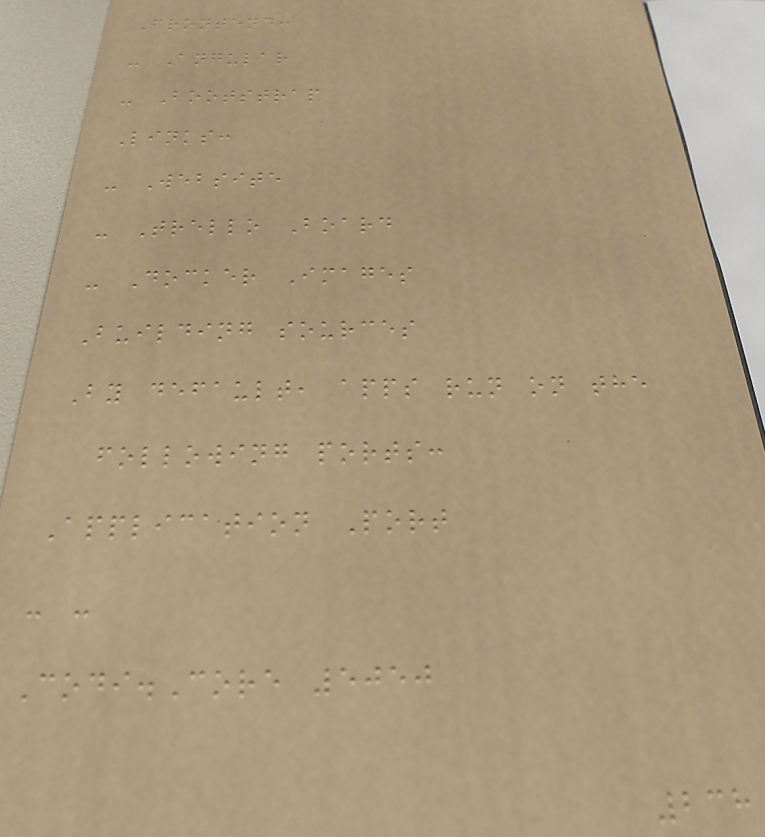Frontend:
- Angular
- Bootstrap
Links:
- Website
- Trello Board
- Docker Images
Building sources
By default, apps run on the
following ports:
Application Port
- -
Codi.Core 5050
238
